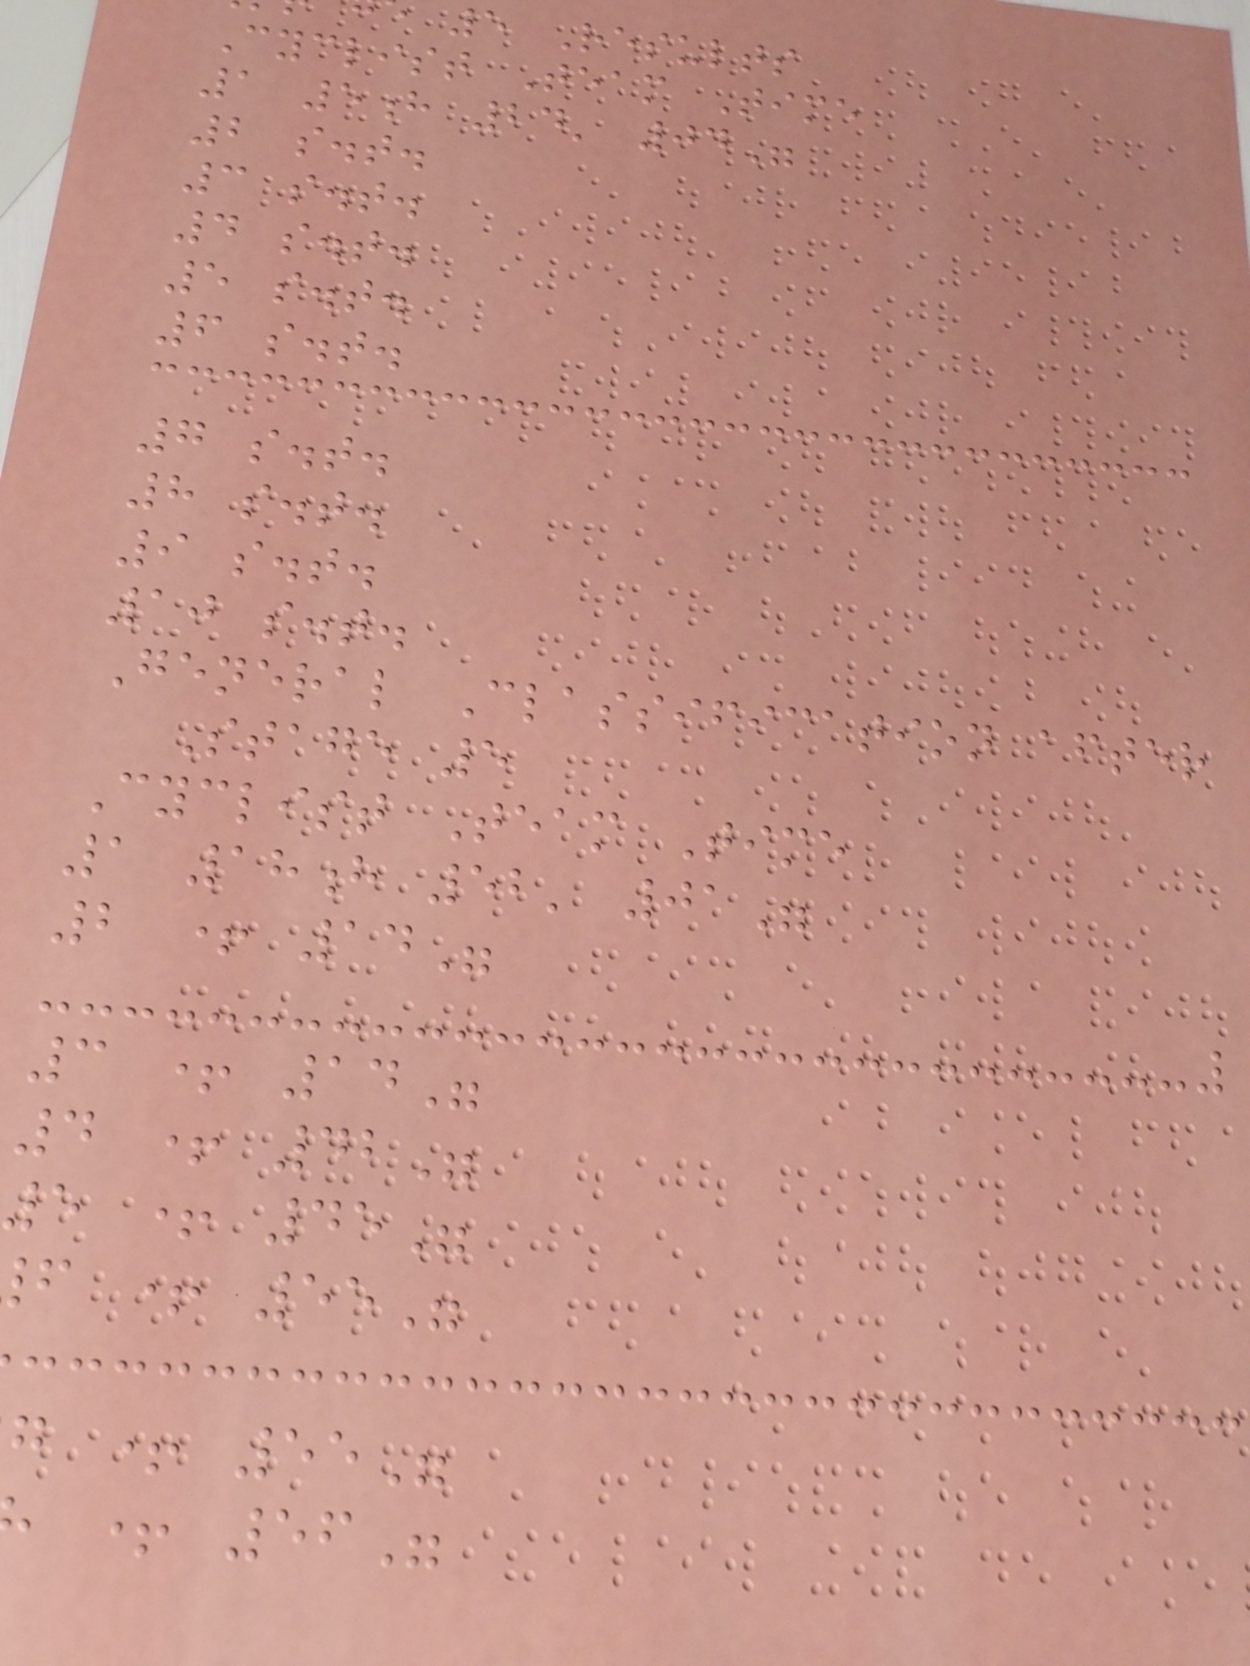5 Results
Cyclist Team Time
1 5h 24' 04"
2 s.t.
3 s.t.
4 s.t.
5 s.t.
6 s.t.
7 s.t.
8 s.t.
9 s.t.
10 s.t.
General Classification after
Stage 5
Cyclist Team Time
1 18h 52' 01"
2 + 14"
3 + 14"
4 + 42"
5 + 45"
f + 55"
g + 55"
+ 56"
